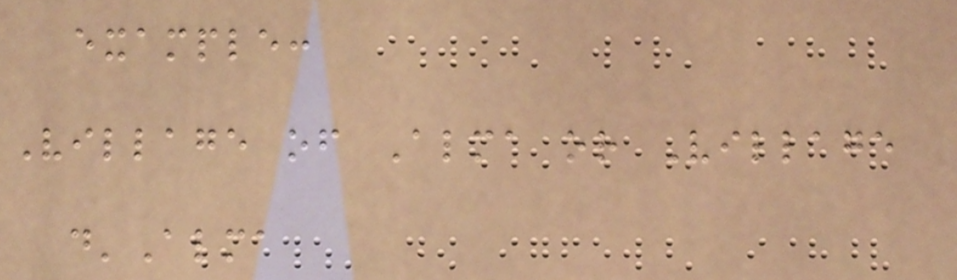example:
Village of Alma or Village
d'Alma
